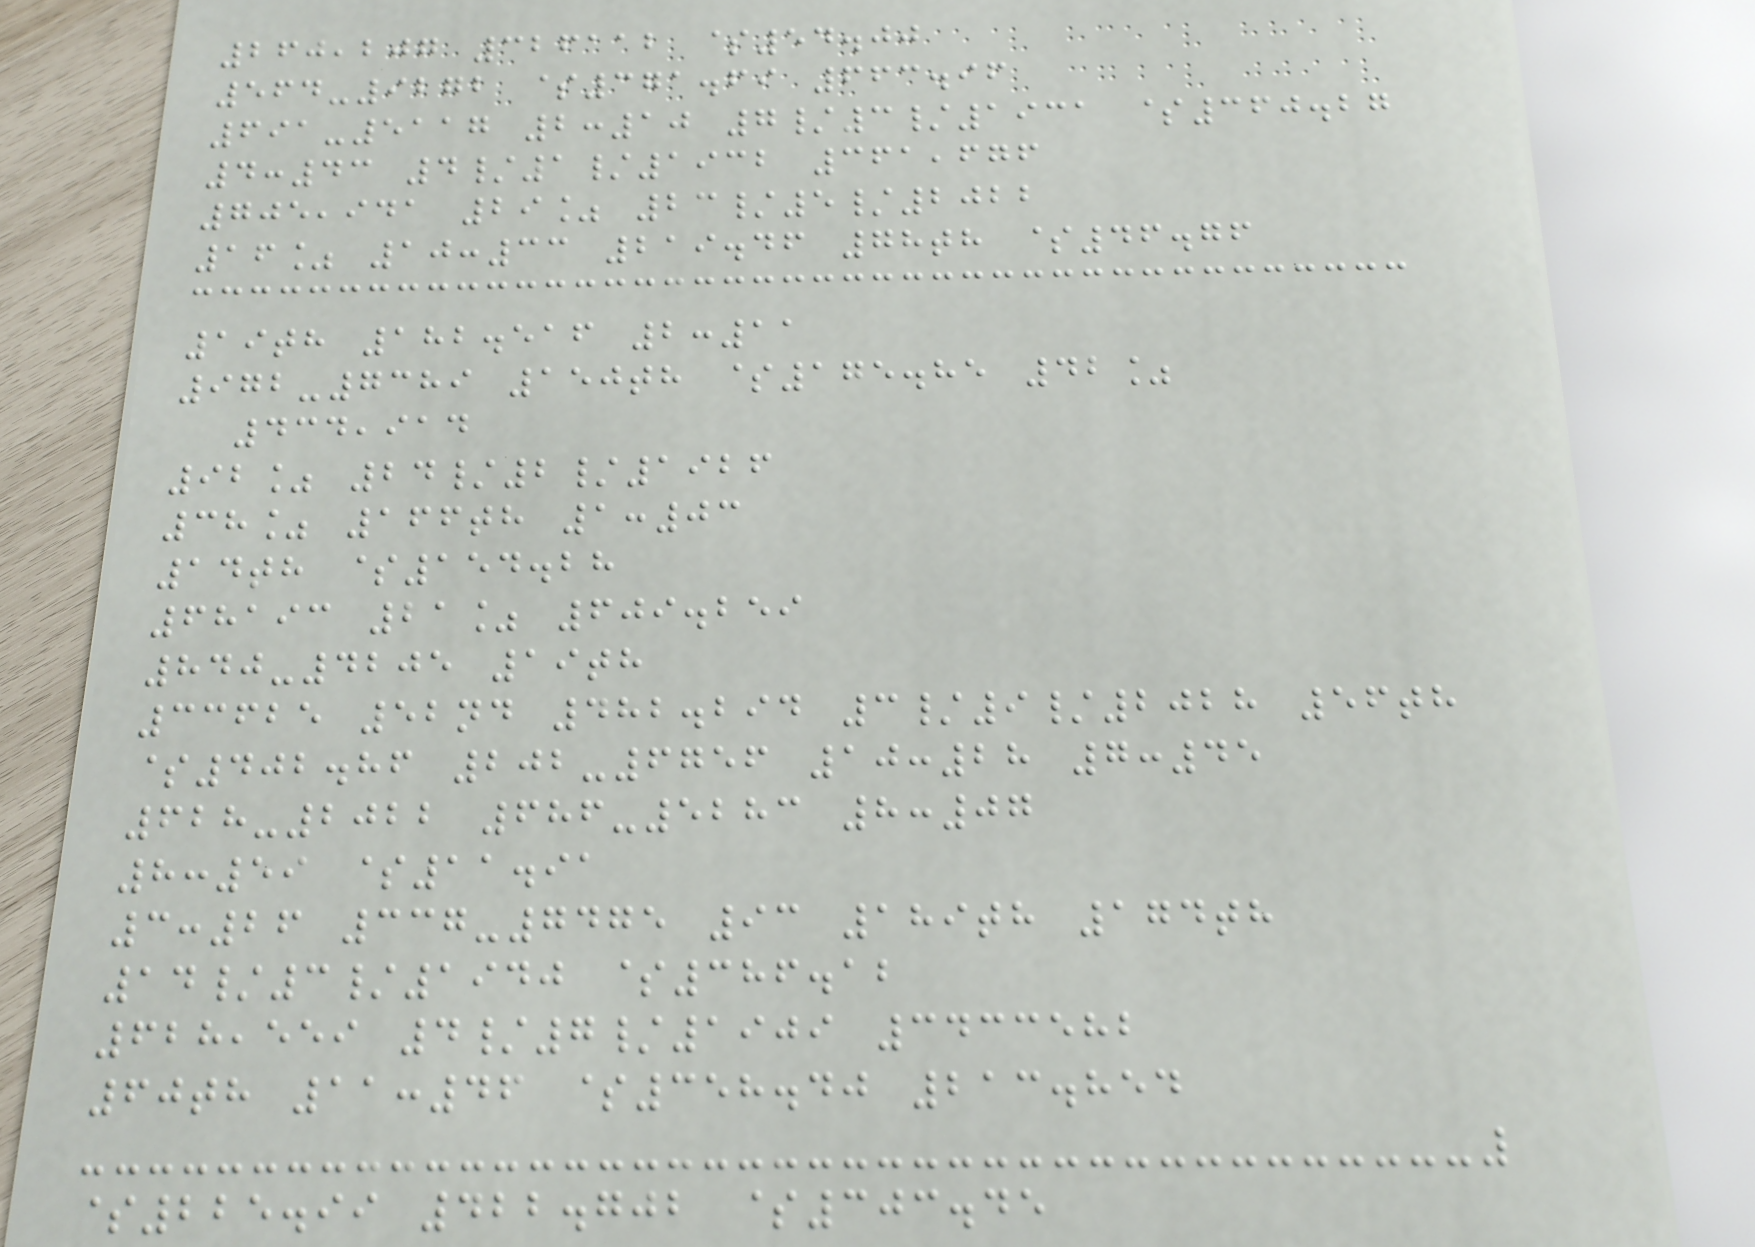260,207 326112 $54.00
564-9272 $371.69 663.96
691-5117 2:10 7/3/1931 $360.27
4:43 4/1/1932 361,676
705,941 29% 23/5/2022
16% 10:33 219.46 78th $46.76
19th 182.516 2:11
972-7389 150th $175.85 42%
434,914
92% 24/2/1926
38% 166th 1:03
14th $154.28
68193 21% 609.259
840-4205 19th
33625 52nd 482.294 3/9/2028 56th
$402.86 202-6756 10:28 7:45
628-2022 686-5283 8:07
8:59 $11.91
3:26 337-7475 93 189th 174th
14/3/1940 $386.12
628,559 4/7/1909 3433582
60th 11:46 $358.40 213.854
$225.99 422.702 $303.45
